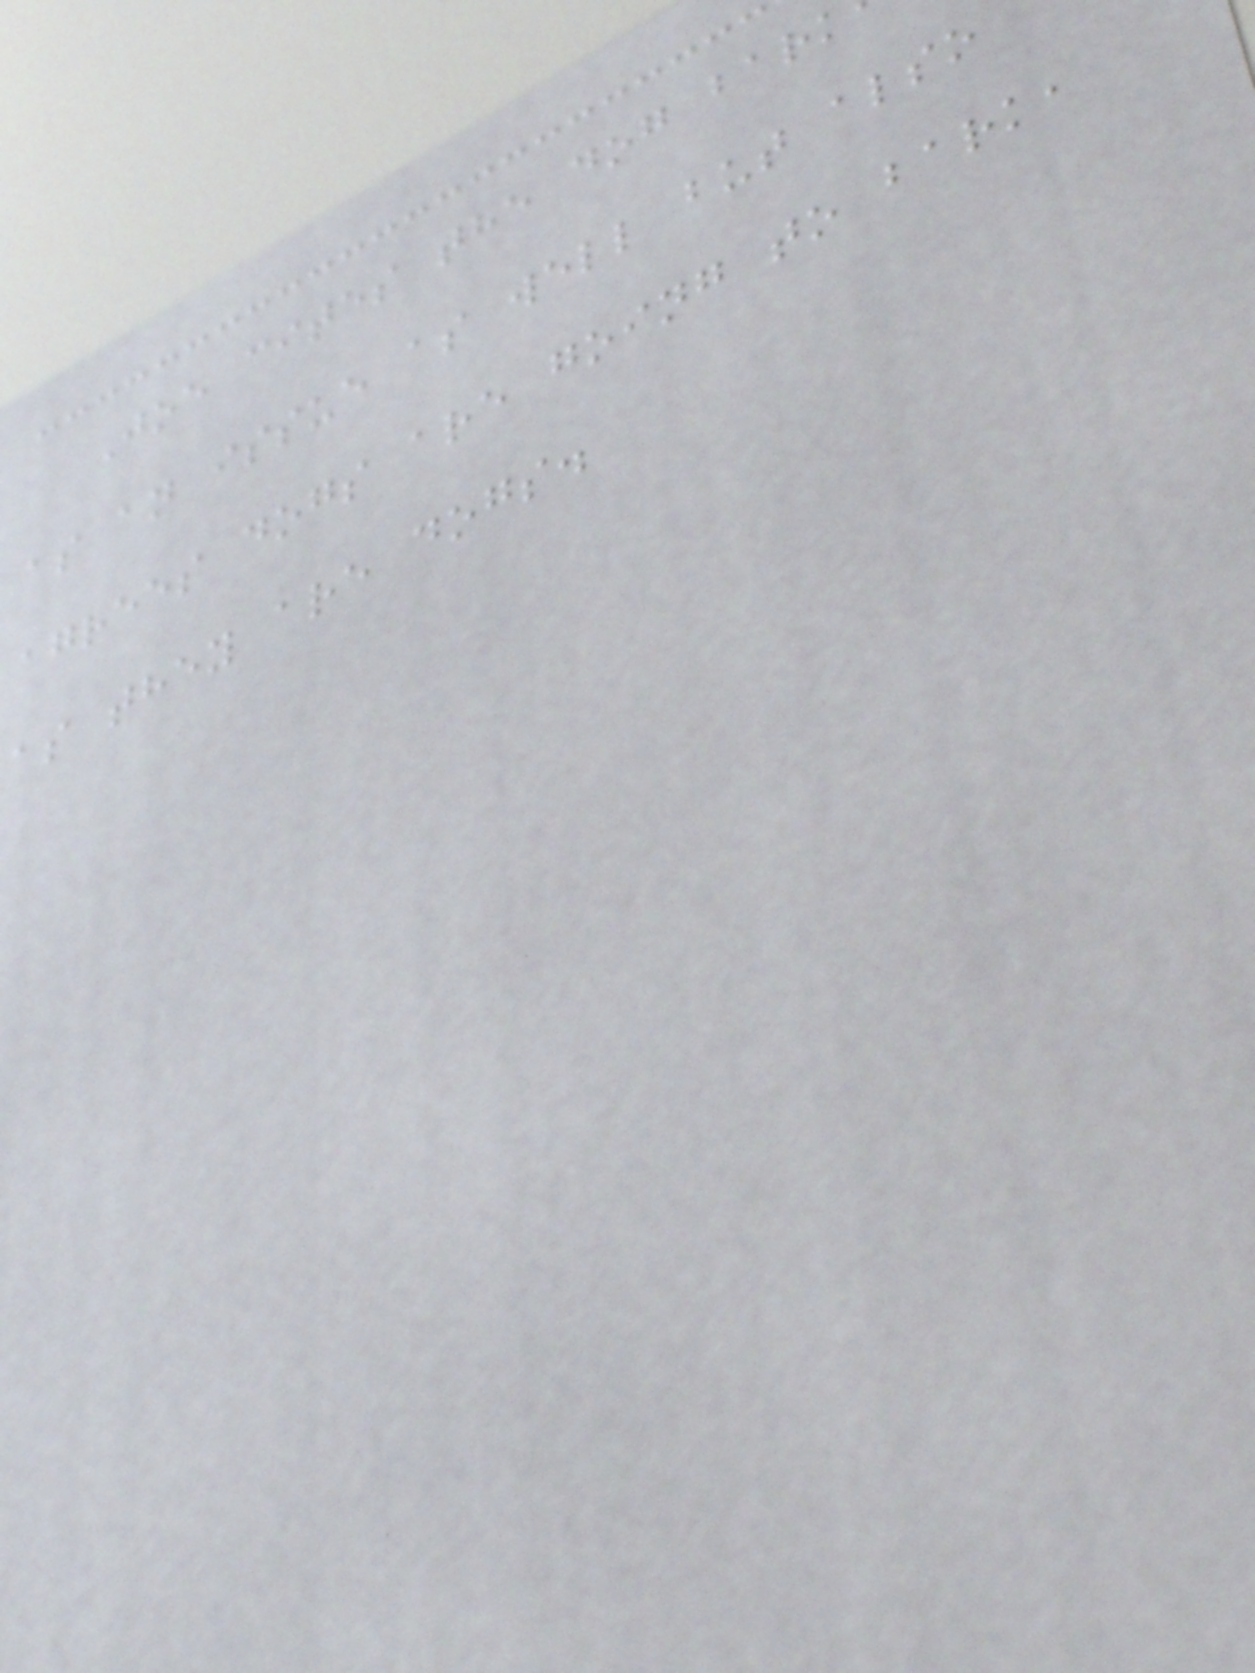Joe cites the dog bark
as an issue as well but also
agrees dogs are going to bark,
as they are dogs.
